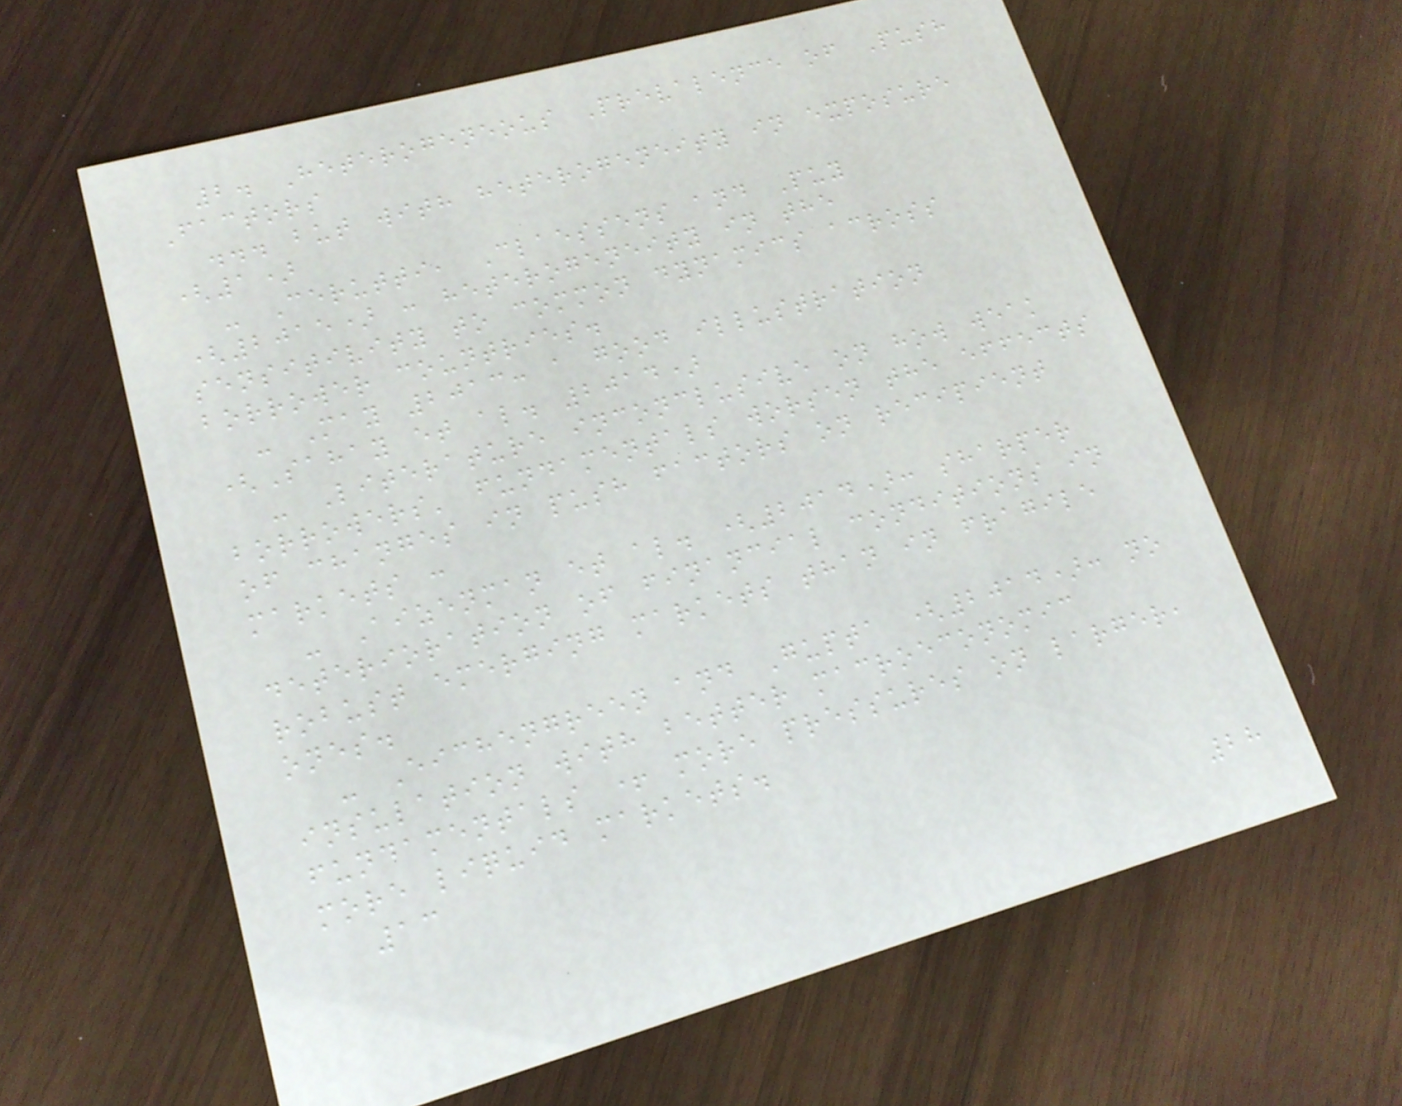2. Heterogeneous Prevalence of Push
Factors
... but with heterogeneity in exposure
(1)
- Cerutti, Claessens and Puy
(2015) : heterogeneity in the
sensitivity to common dynamics across
borrower countries.
- May 2013: a good illustration
(Sahay et al. 2014)
- Literature inconclusive on how weak
borrowers' fundamentals worsen the effects
of changes in push factors on recipient
markets :
- Aizenman et al. (2014): sharper
deterioration of financial conditions in
robust emerging markets than in fragile
ones.
- Eichengreen and Gupta (2014): no
insulation with better macroeconomic
fundamentals + more pressures on larger,
more liquid markets.
13
28
